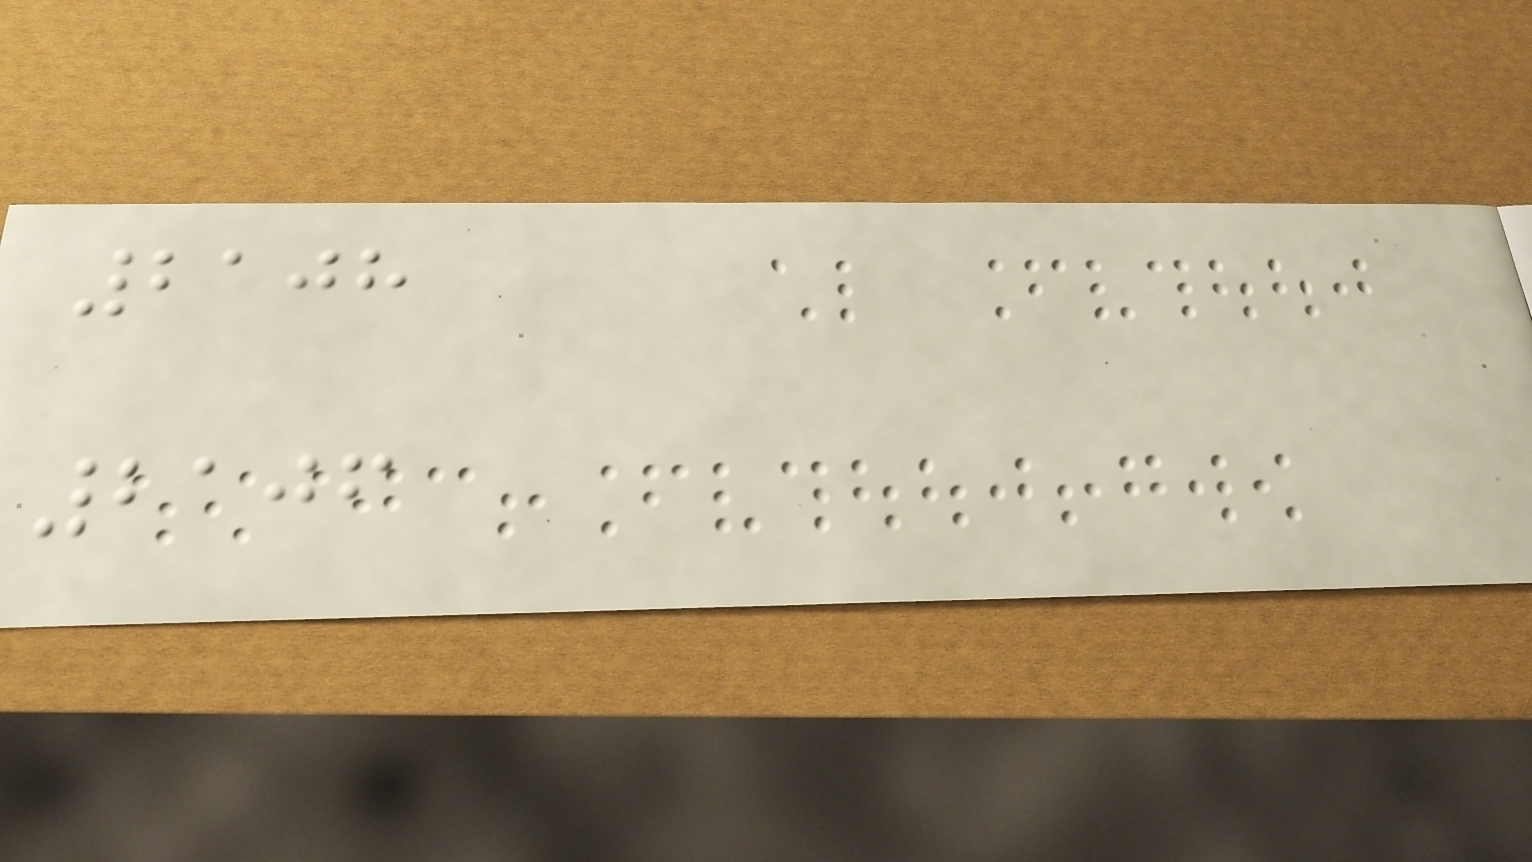2108
2106
